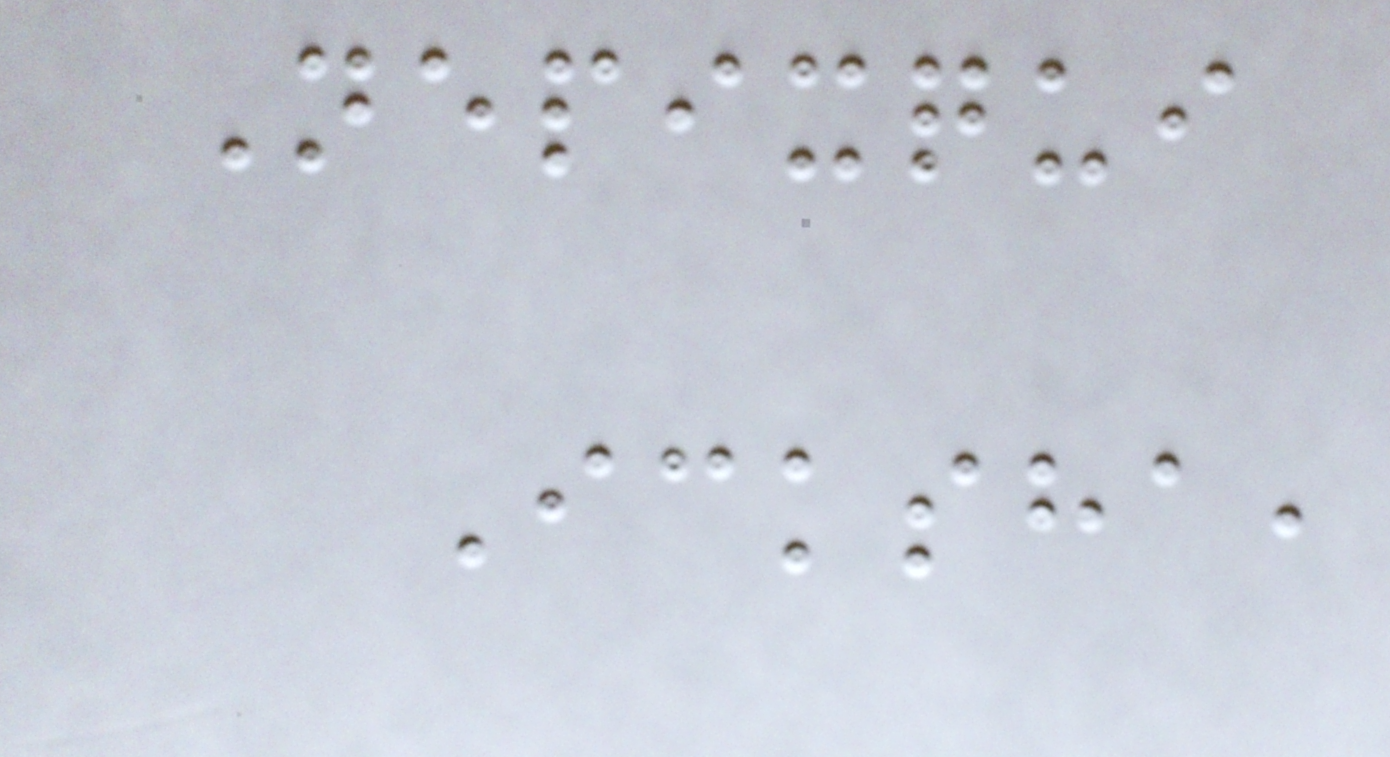Nepixqui
Icksha,
